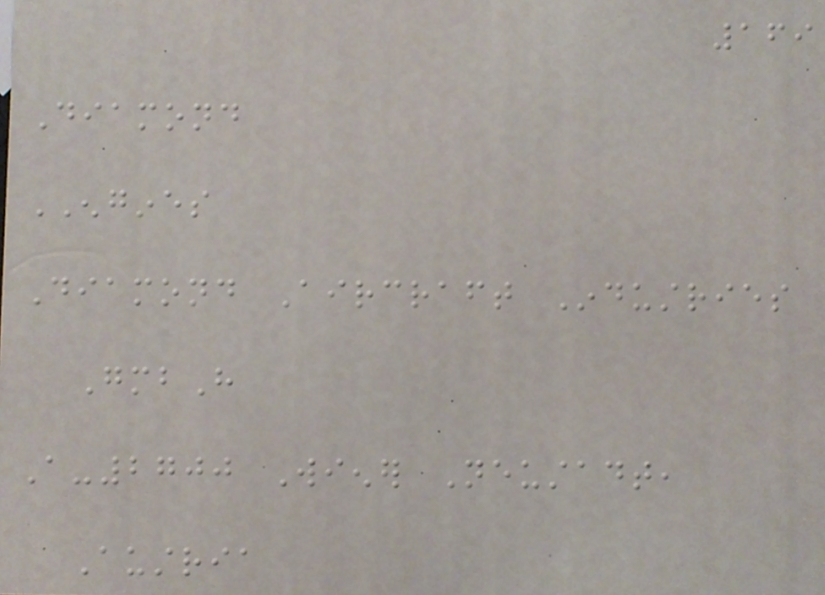169
Diamond
ENGINES
Diamond Aircraft Industries
GmbH
A-2700 Wiener Neustadt,
Austria
